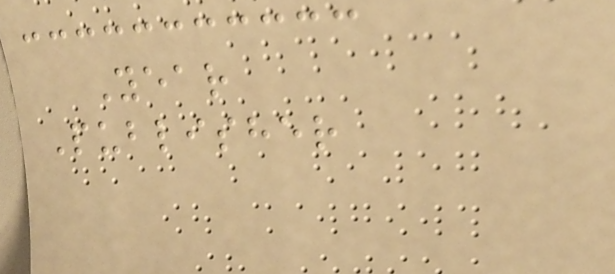Year
Publisher
